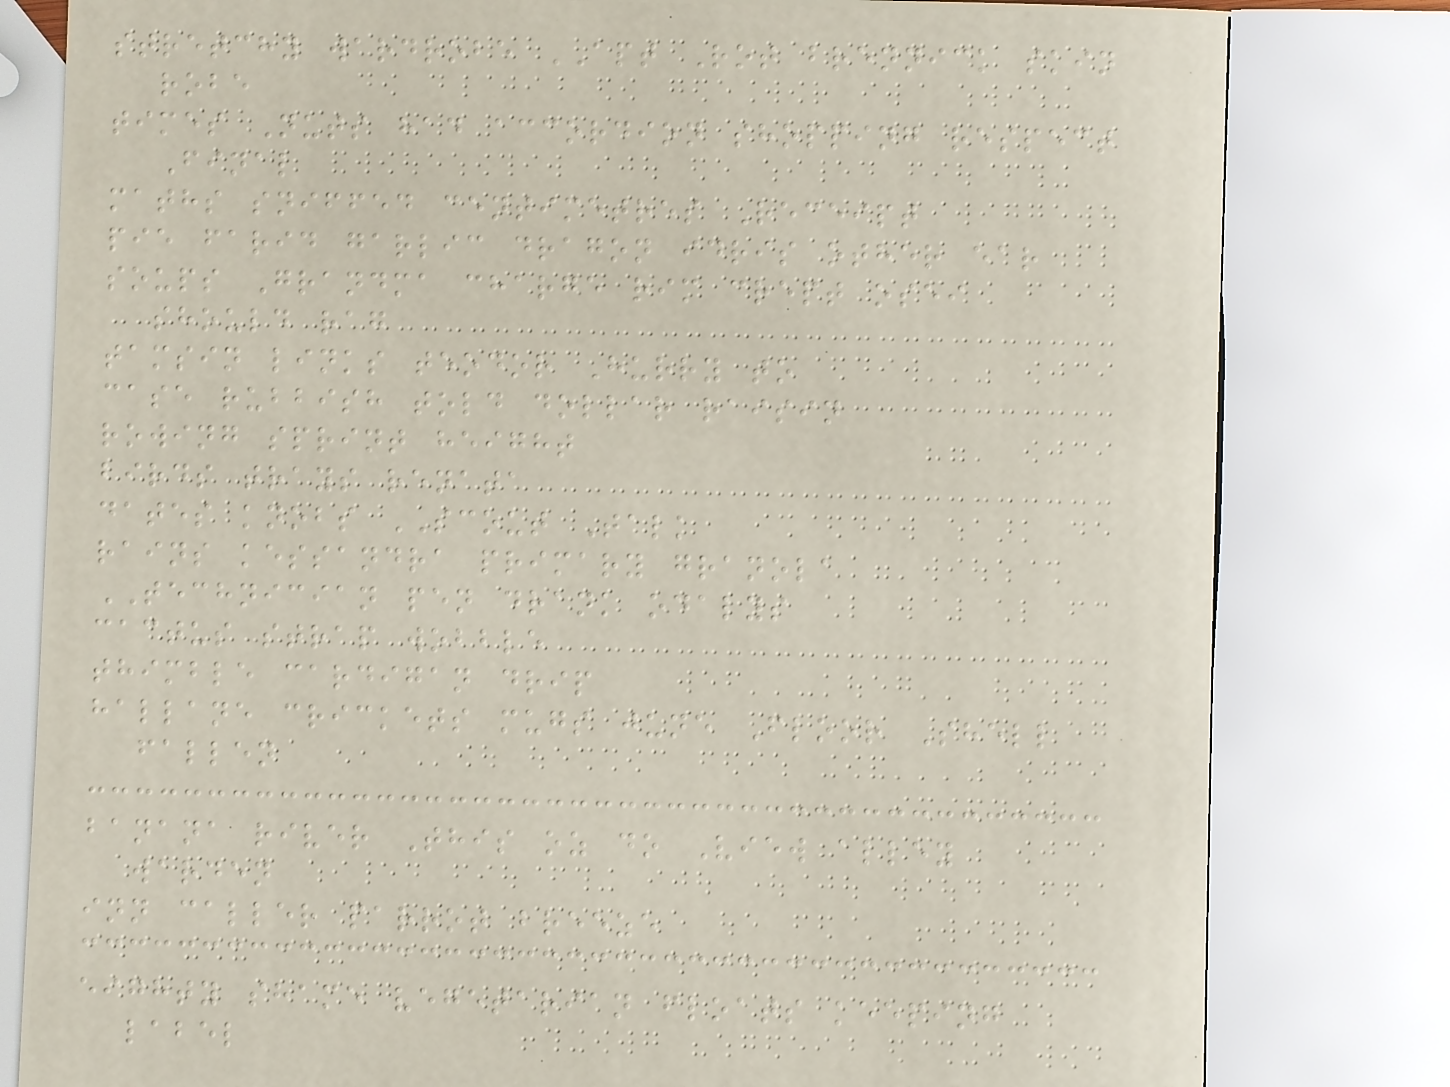stretchy wardrobe APT Rot brennick skin
robe
times Nuts had accordion shopping respect
Final
maths sniffed centimetres Receipt
pie farid garlic dragon idris other ear
soups Grandma charge rim crept osei
should rag
tamsin links teodor Hurry to
case rubbish told dollar raisin
rowing sprint height
birds trays renata
dates knobs SCOUT Talk
rains kessandra primary granola
TECHNICIAN pen drank odalys
cactus strap wobble
thimble cardigan drip
hallane crickets mugs june Floor Shell
fallen
banana river This oz do View alley
warden
inn caller parrot breeze
eighty shame vegetarian floats keeping
label
